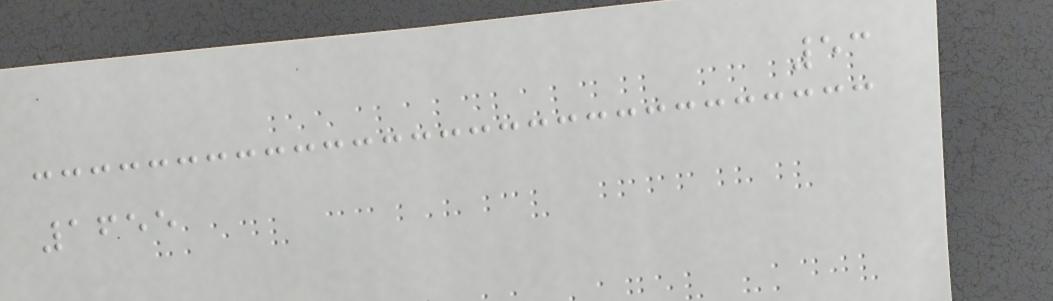53
1655
